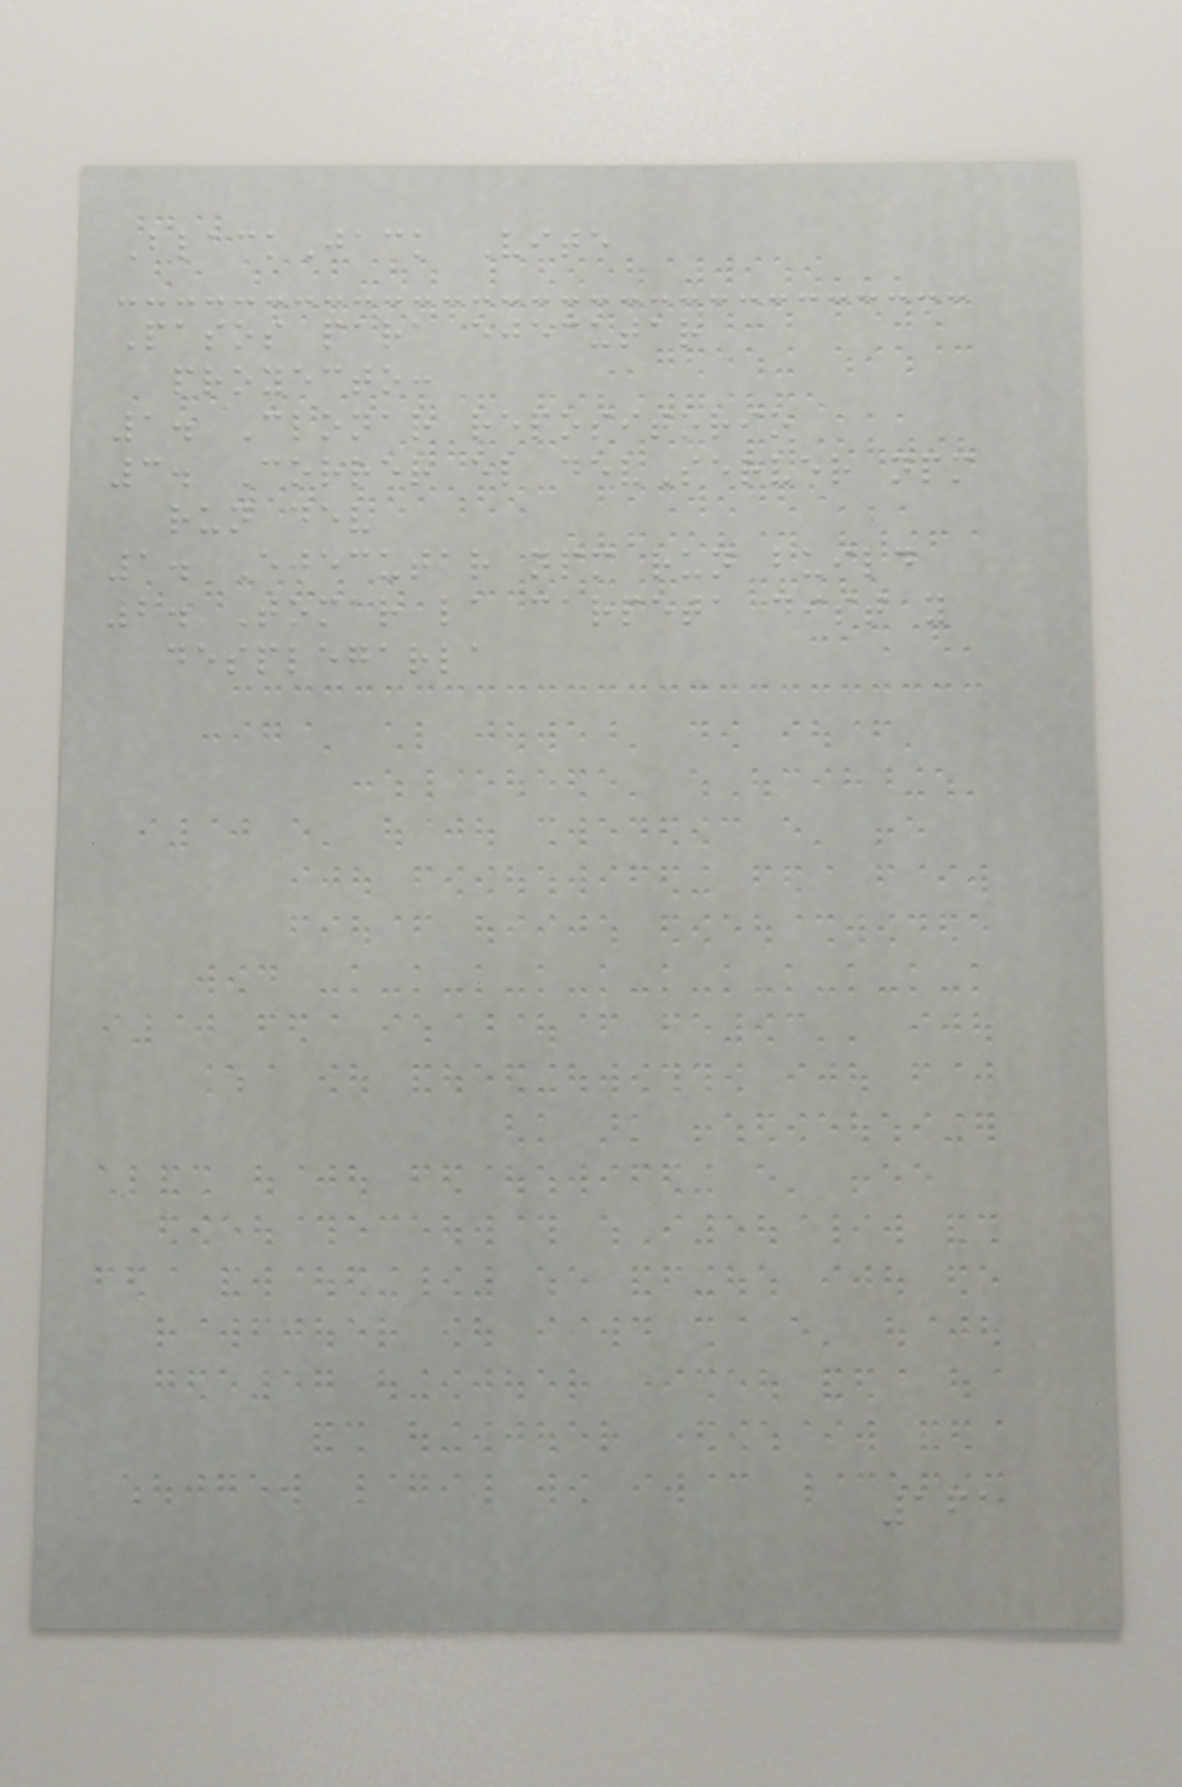BlackJack Vite
Pasos para ejecutar
proyecto:
1. Clonar repositorio
3. Correr el devServer npm
run dev
1. Ejecutar npm run build
2. Tomar la carpeta dist y
desplegarla
161
